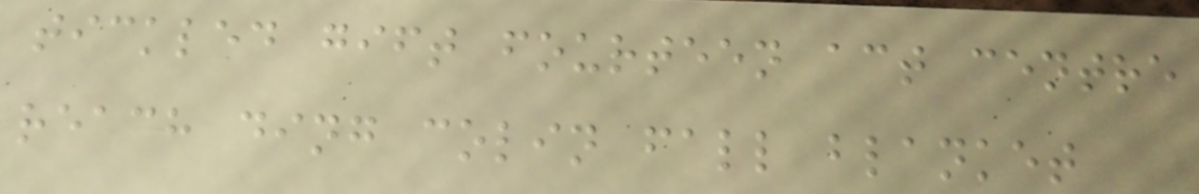tickled gift fourteen act centre
reach ding colin fall blanket
